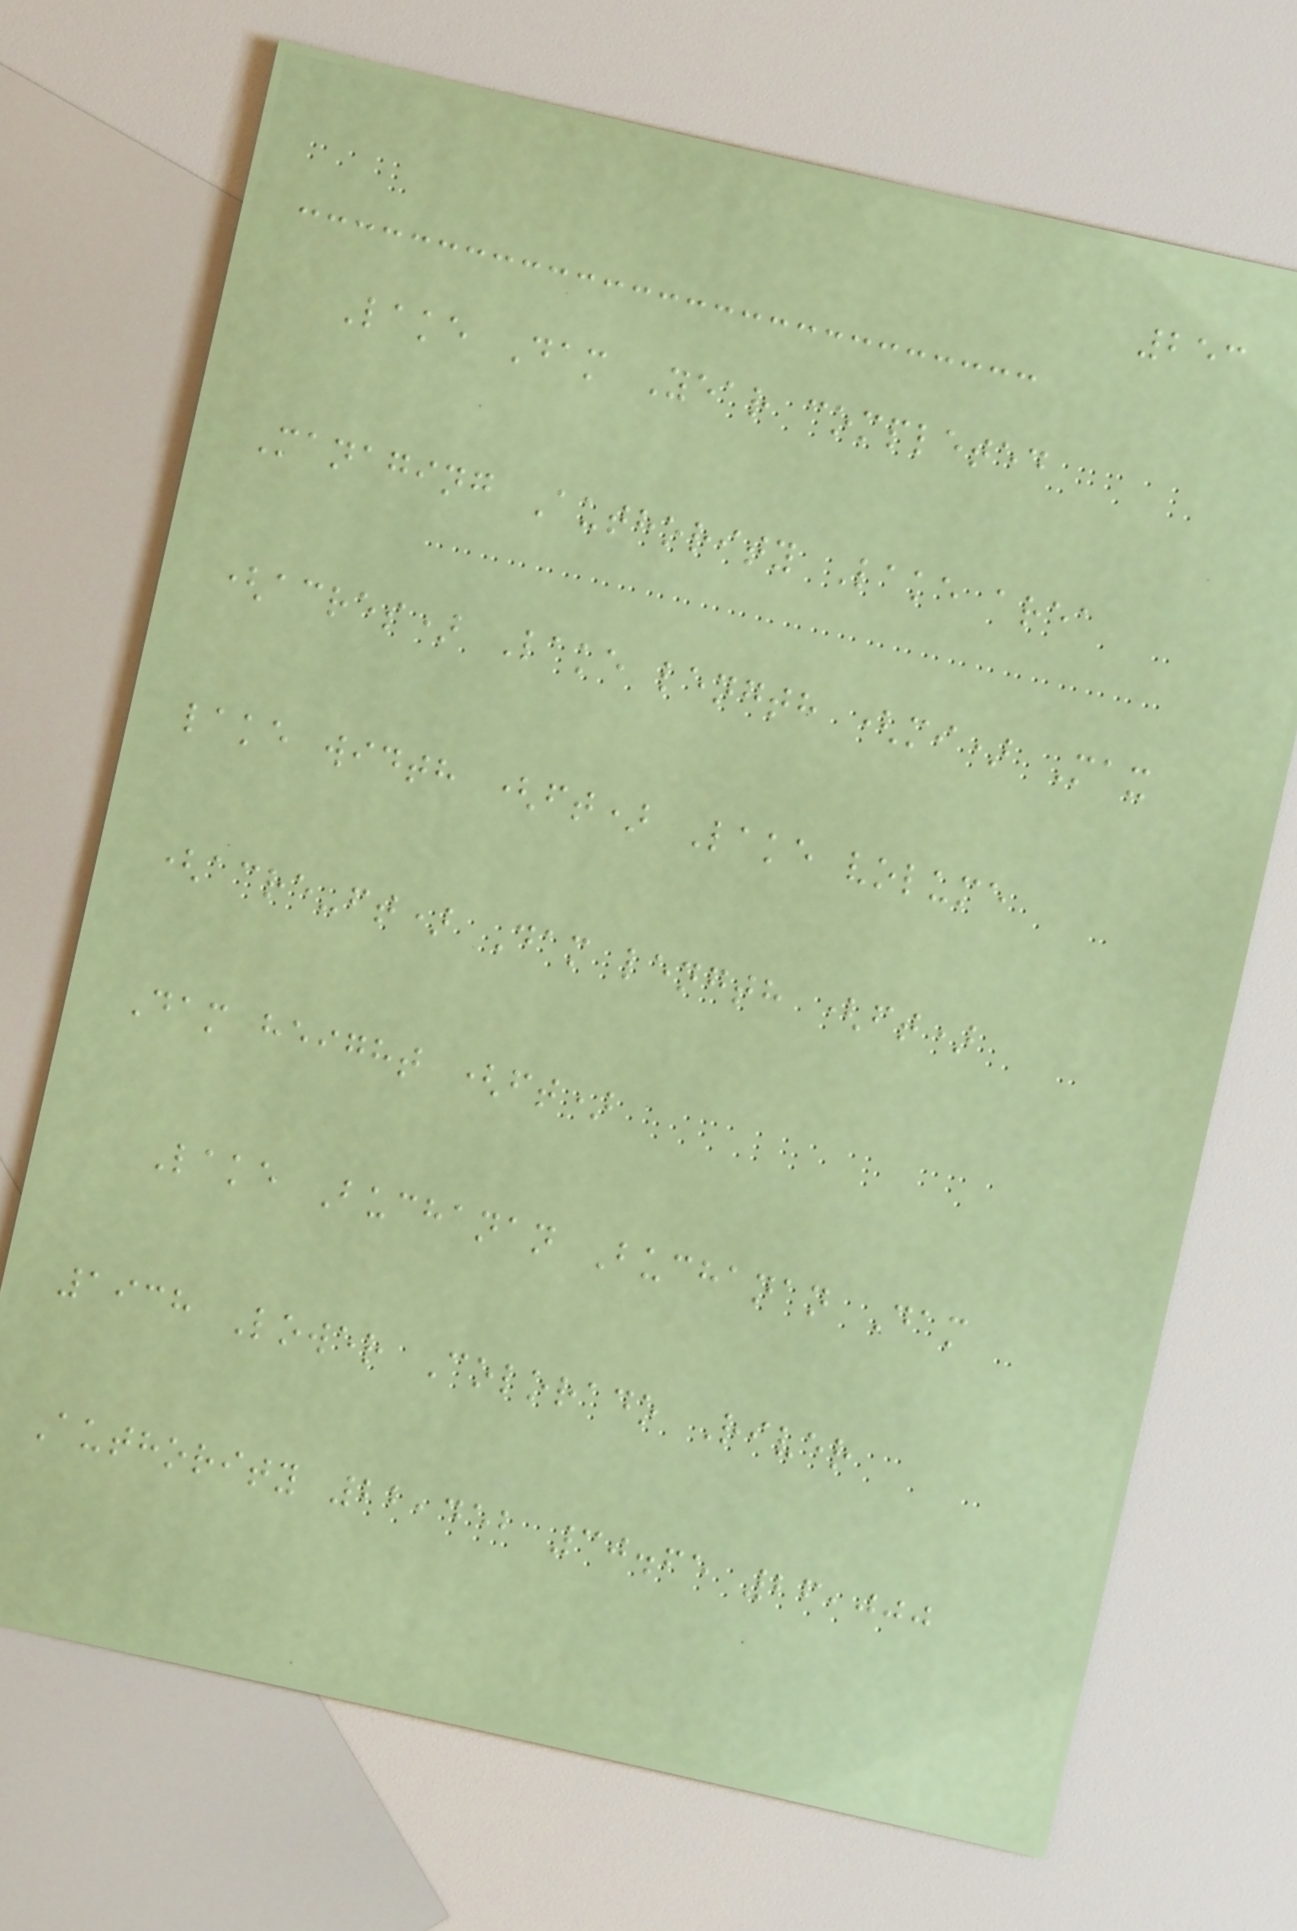253
Lake Dam Year completed
Managing Authority Lake area
(acres) Lake length (mi) Max
lake width (ft) Lake volume
(acre-ft) Dam length (ft)
Dam height (ft)
Lake Buchanan Buchanan Dam
1938 Lower Colorado River
Authority 22,452 30.65 26,000
